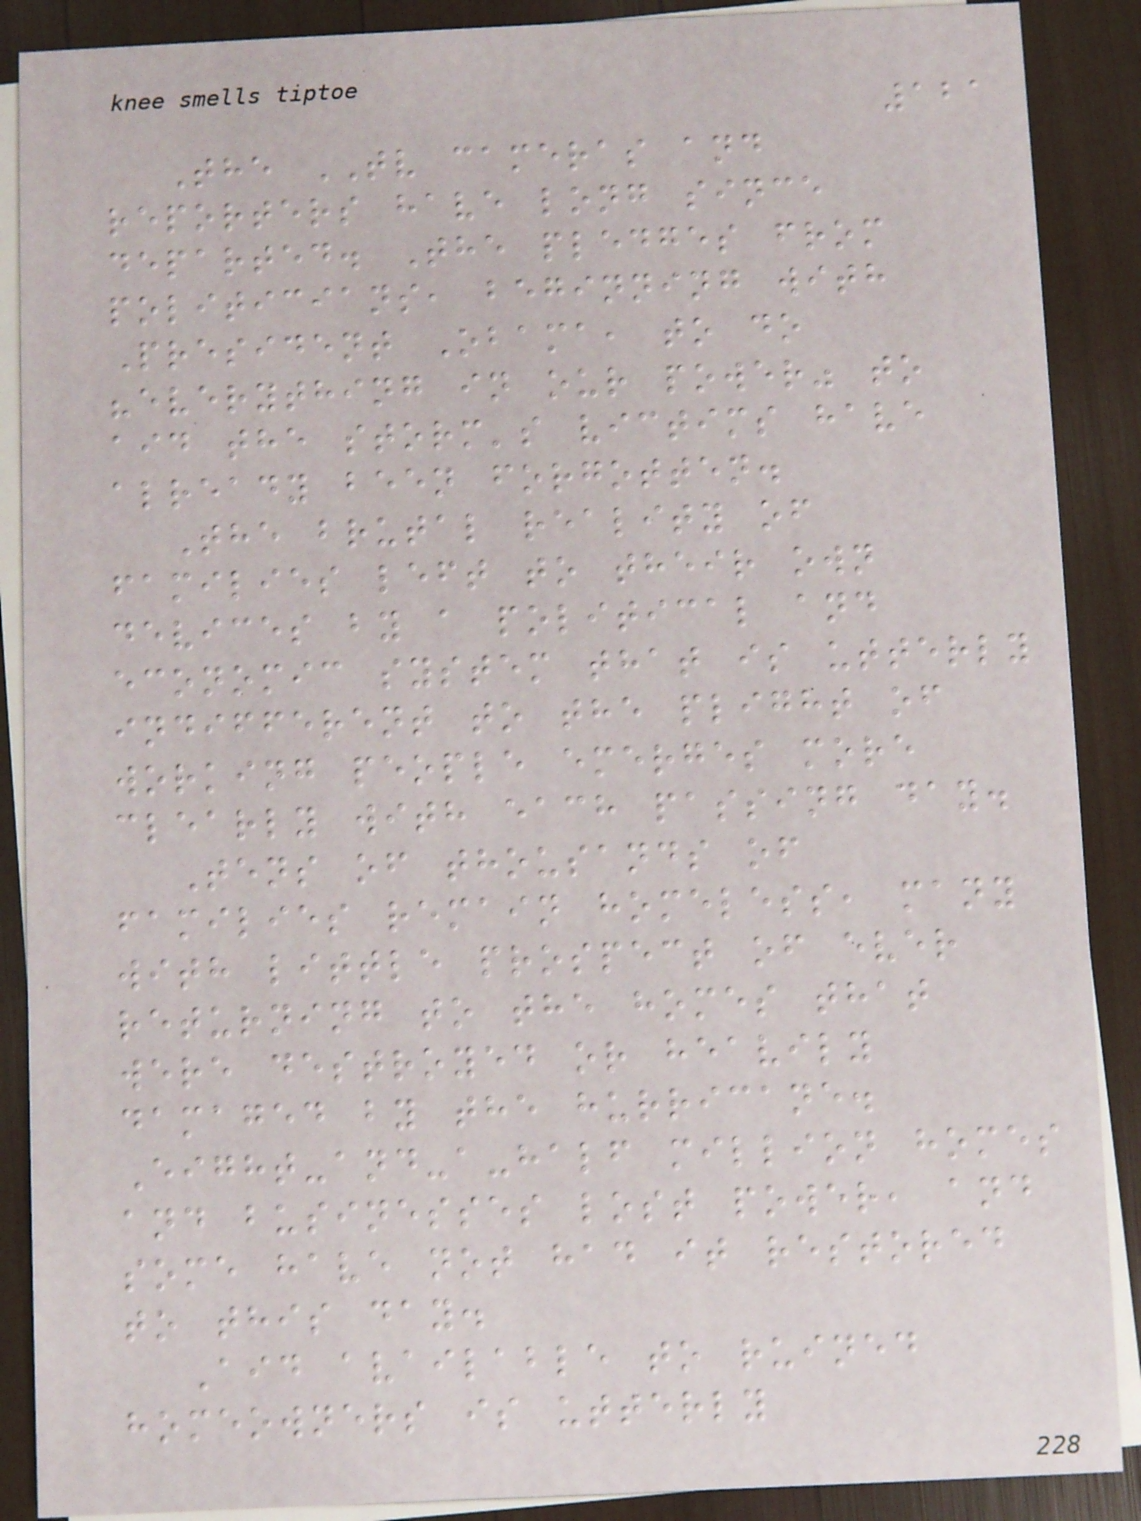121
The TV cameras and
reporters have long since
departed. The pledges from
politicians, beginning with
President Obama, to do
"everything in our power" to
aid the storm's victims have
already been forgotten.
The brutal reality of
families left to their own
devices by a political and
economic system that is utterly
indifferent to the plight of
working people emerges more
clearly with each passing day.
Tens of thousands of
families remain homeless, many
with little prospect of ever
returning to the homes that
were destroyed or heavily
damaged by the hurricane.
Eight-and-a-half million homes
and businesses lost power, and
some have not had it restored
to this day.
Aid available to ruined
homeowners is utterly
